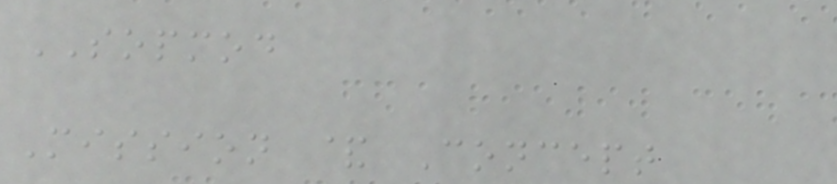SOPMOD
Mission & Concept
